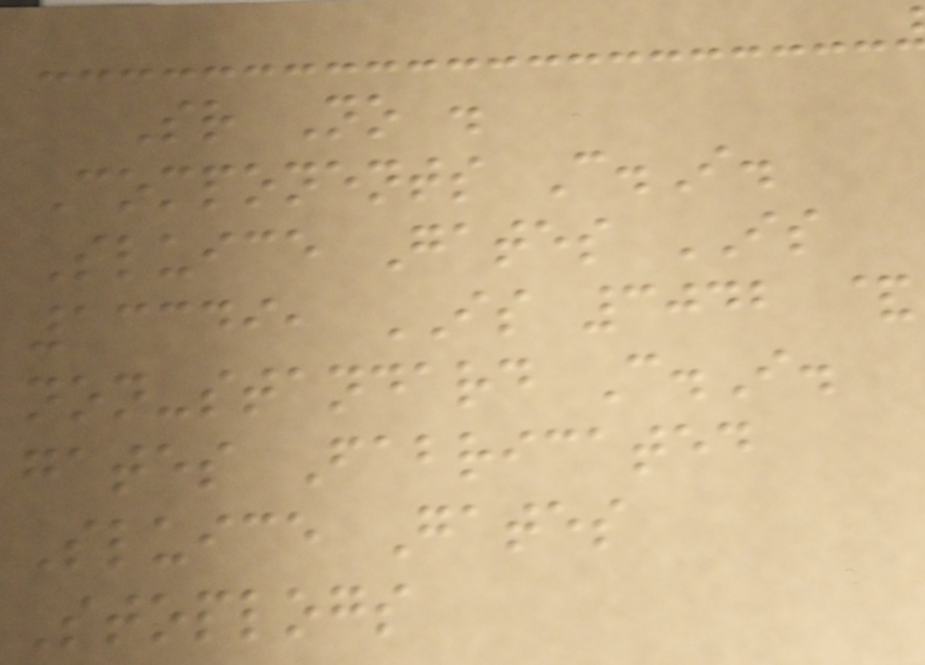Sr No .
Components C.I.
Sluice Gates IS
13349, IS 3042 &
non-standard C.I.
gates Fabricated
Sluice Gates
Stoplogs
